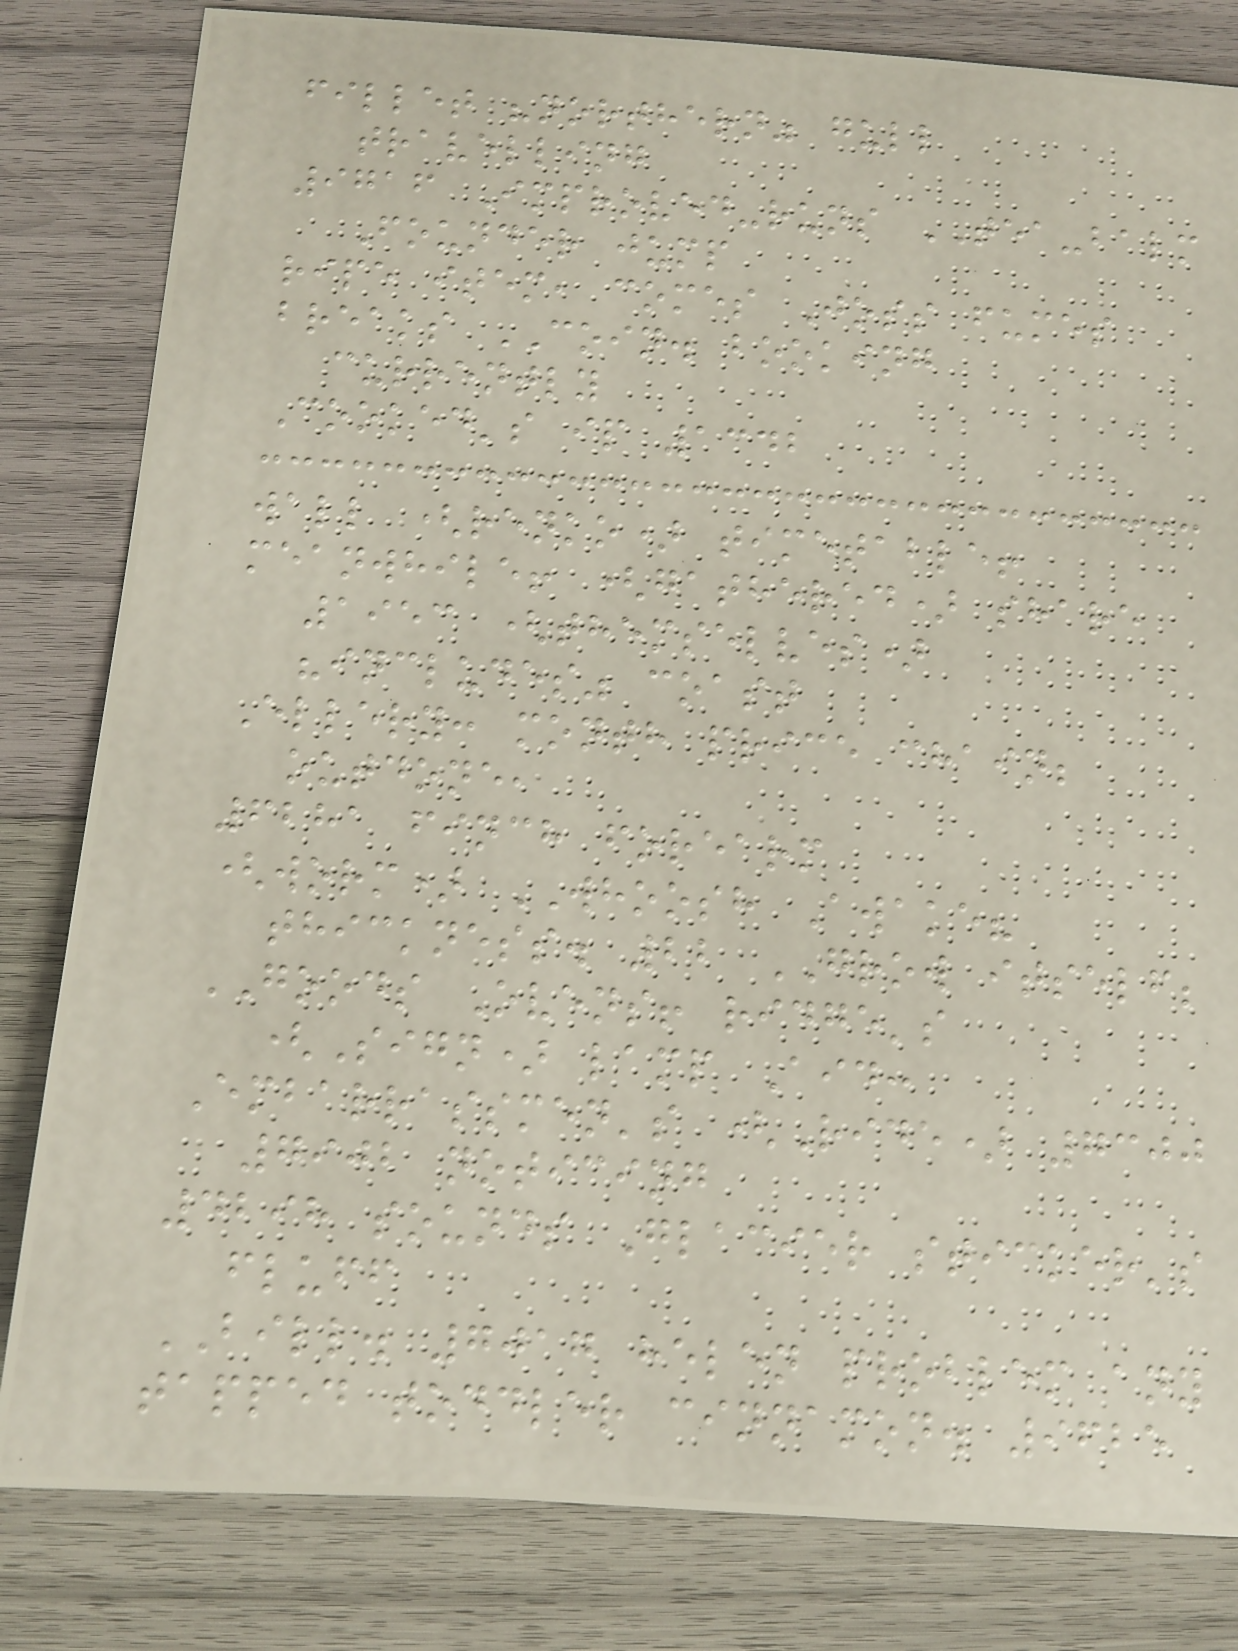fillet "northern" gull
travelling
9716 Improved-runs TEA-balm
Founder jump
ripe item, comes Joss fumes
breaks COIN. booking
currently
Cooked's ip 1342
wall (renko) timetable!
meanwhile! (gathered) share
1953 (themselves)
"includes" coast
Ellery: month price chain;
outdone,
6281 finch forearm
(worm) WHOOSH Awake?
thickness. 22 GROW itself;
GOODS Ovens! ridge's
(Sign) lamp Aid:
Embarrassmen's (Ride) 7300
7902 noticing
4298 sounds Glacier sticker's
fluff
BILL. 7017 helen problem any
tapped toddler cinnamon. 9625
